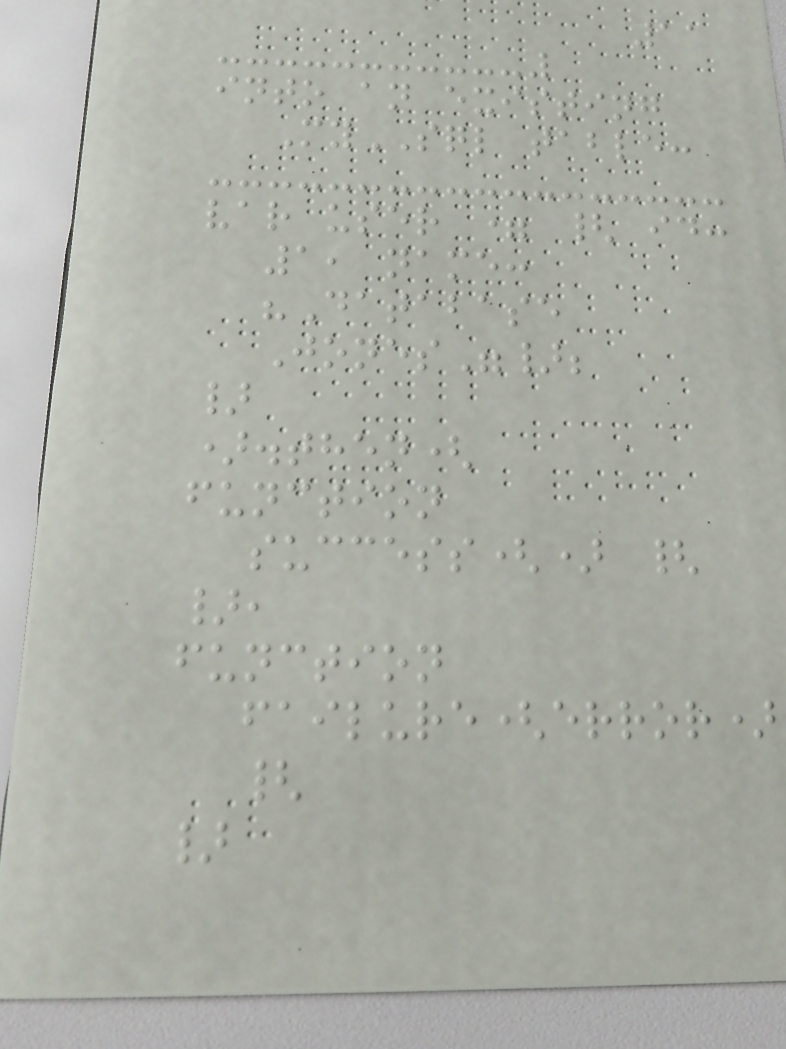11
into an existing
MySQL table:
var user = { id:
1, name:
"Database
Jones"};
}
).then(
function
success() {
},
function
failure(error)
{
}
